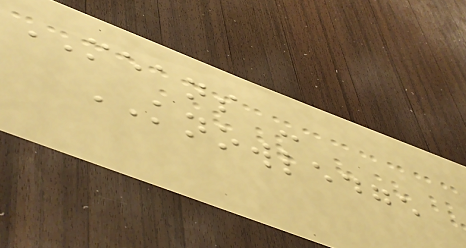MEANS -
KNOWLEDGE
